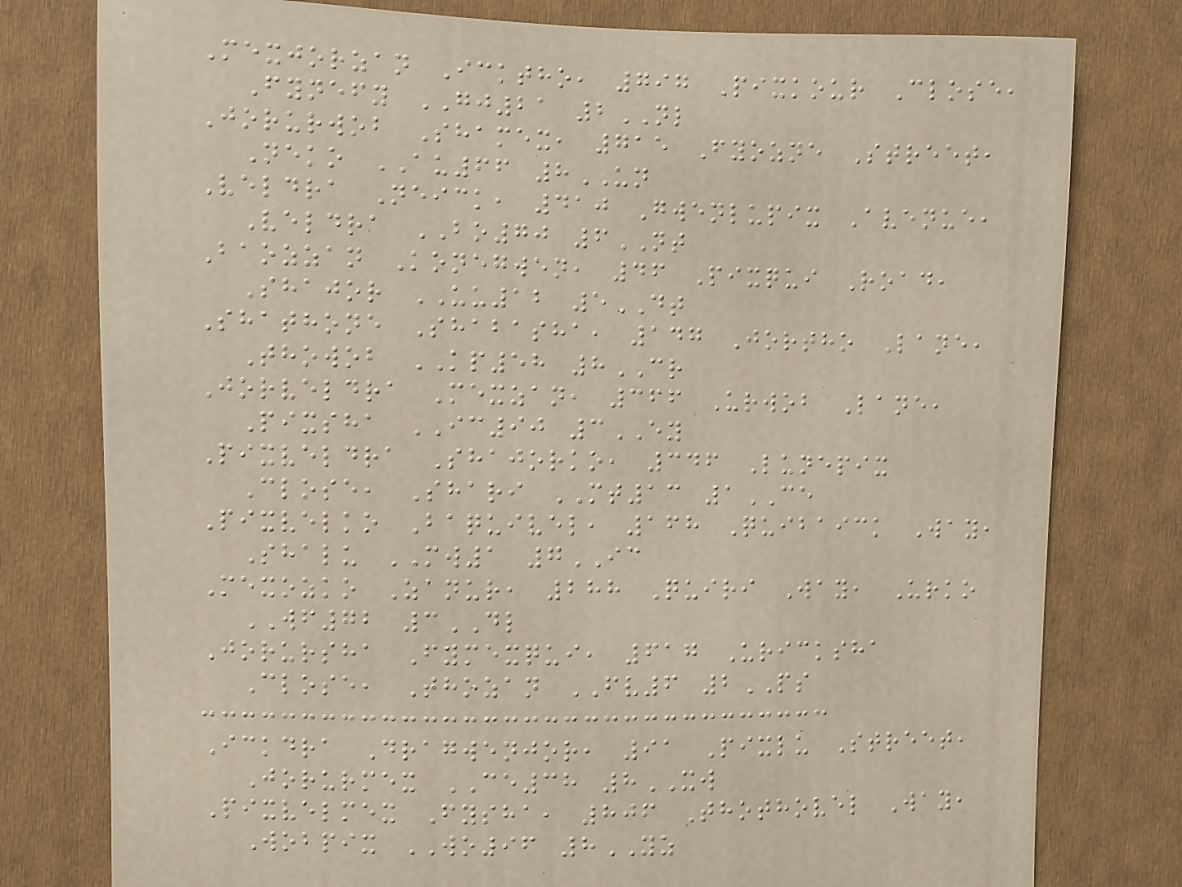Mexjorzan Icktho, 797 Pixkour Close,
Fynefy GJ21 2NL
Jorurwob Shamex, 715 Fyozne Street,
Neko AU66 8UN
Veldra Neick, 410 Gwenlupix Avenue,
Veldra BO70 6NT
Baozzan Konegwen, 46 Pixqui Road,
Shajor UU12 5DT
Shathone Shabasha, 147 Jortho Lane,
Thowob KP58 8CR
Jorveldra Mexzan, 366 Urwob Lane,
Pixsha IC90 3EY
Pixveldra Shajorko, 346 Lunepix
Close, Shari MT13 1CE
Pixvelko Baquivel, 168 Quibaick Way,
Shalu MW1 7IC
Mexozko Zanur, 288 Quiri Way, Urko
WF72 3DL
Jorursha Fymexqui, 617 Uricksha
Close, Thozan FV6 2PS
Ickdra Dragwenjor, 91 Pixlu Street,
Jorurmex CE38 8XW
Pixvelmex Fysha, 806 Thothovel Way,
Wobpix WO96 8YZ
